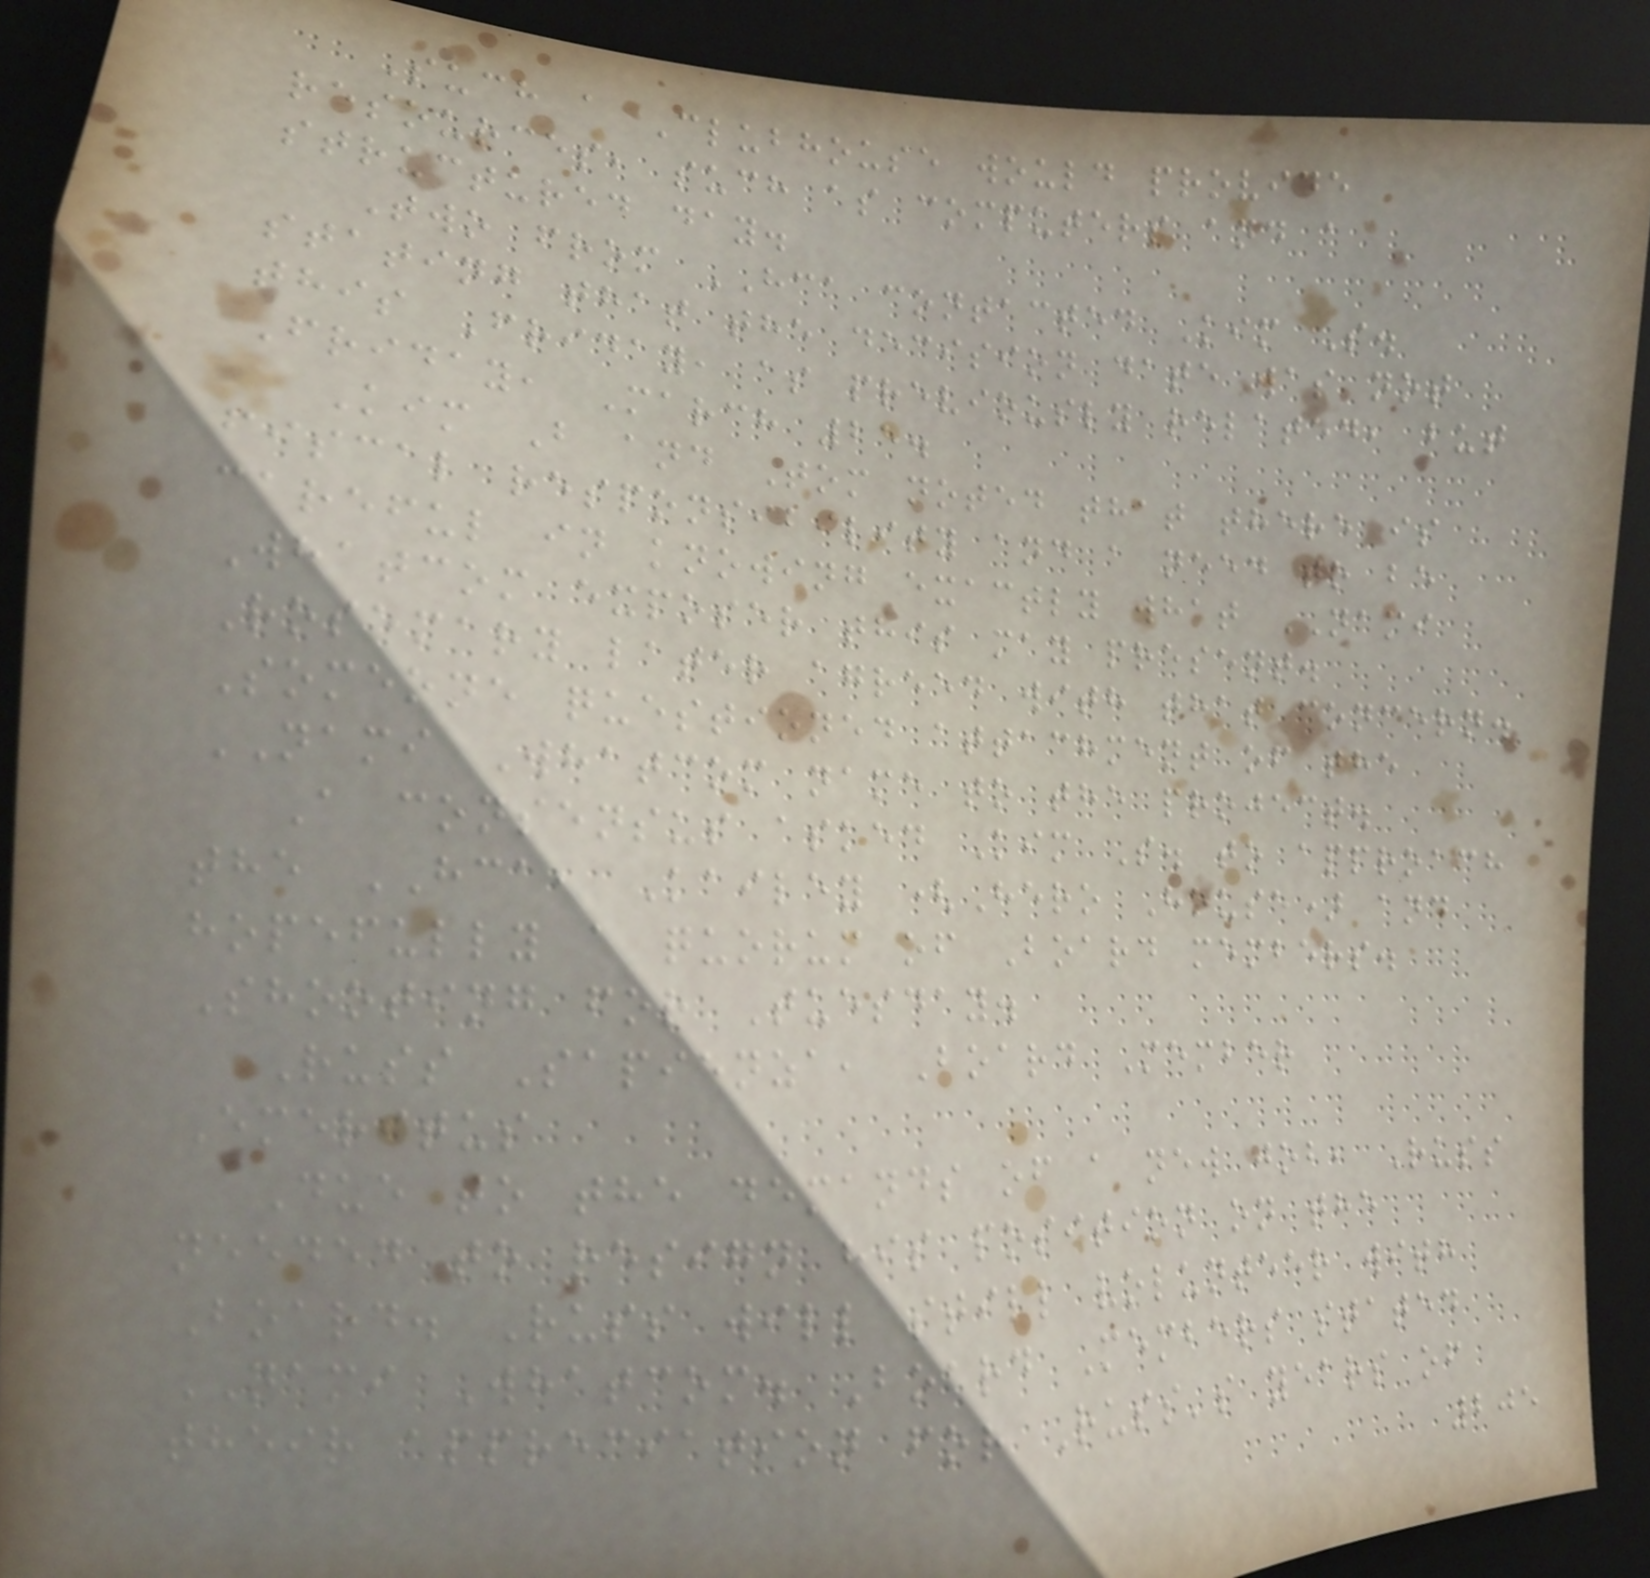Such a Clubhouse would provide
resources, such as computers and a
structured day.
Two from HCA contacted Kim S.
stating that the decision date was not
this Friday, as previously related, but
Friday, March 25.
Kim B and Tom noted that there is
fiscal responsibility and a need to be
careful in knowing exactly what NAMI
Whatcom exposer this may present.
Rosemary later agreed with that concern.
Someone questioned attachment of the
NAMI Whatcom name to the project.
A consensus asked Kim S. to approach
the HCA, Kailey (Hero House) and
hopefully a quorum of Board members.
Shooting for Tuesday.
Russ Sapienza, Board Member
Emeritus
Due to the demands of a new job, Russ
needed to resign his position on the
Board. Russ will still volunteer with
NAMI Whatcom. Board Members stated
their appreciation for Russ's years of
205
